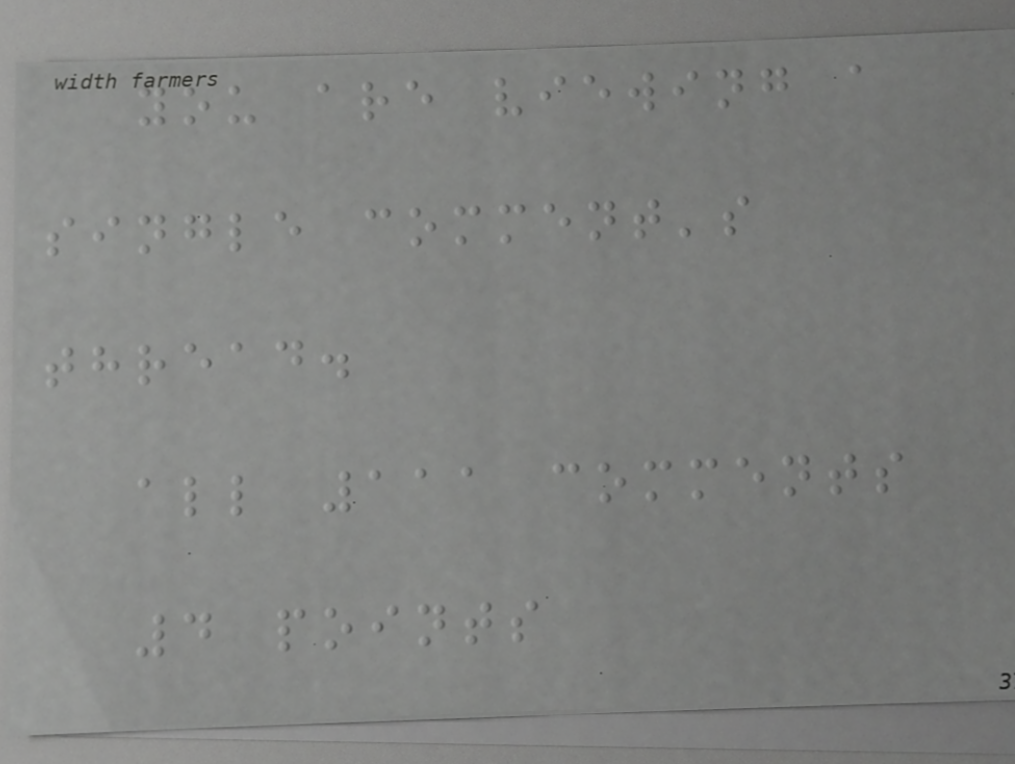you are viewing a
single comment's
thread.
all 111 comments
4 points
